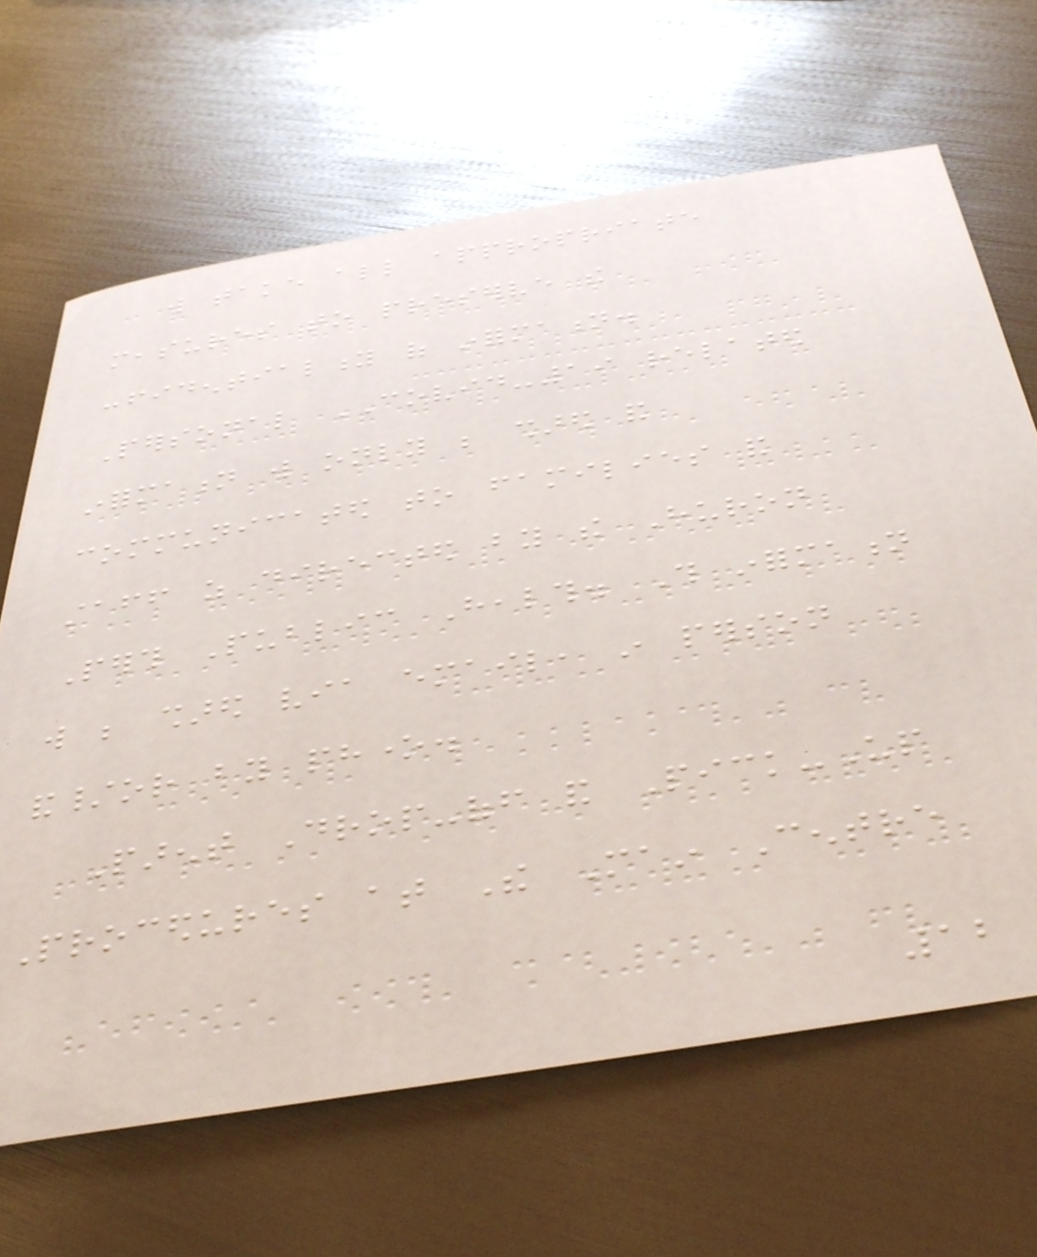will take all appropriate
measures to preserve the
confidentiality of information.
Personal COVID-19 related
information will only be shared and
communicated to families and
staff as directed by the Huron
Perth Public Health. This information
will be shared via email, in person
and/or by phone.
Parent Drop-off and Pick-Up
Procedures at The Main Centre
12
